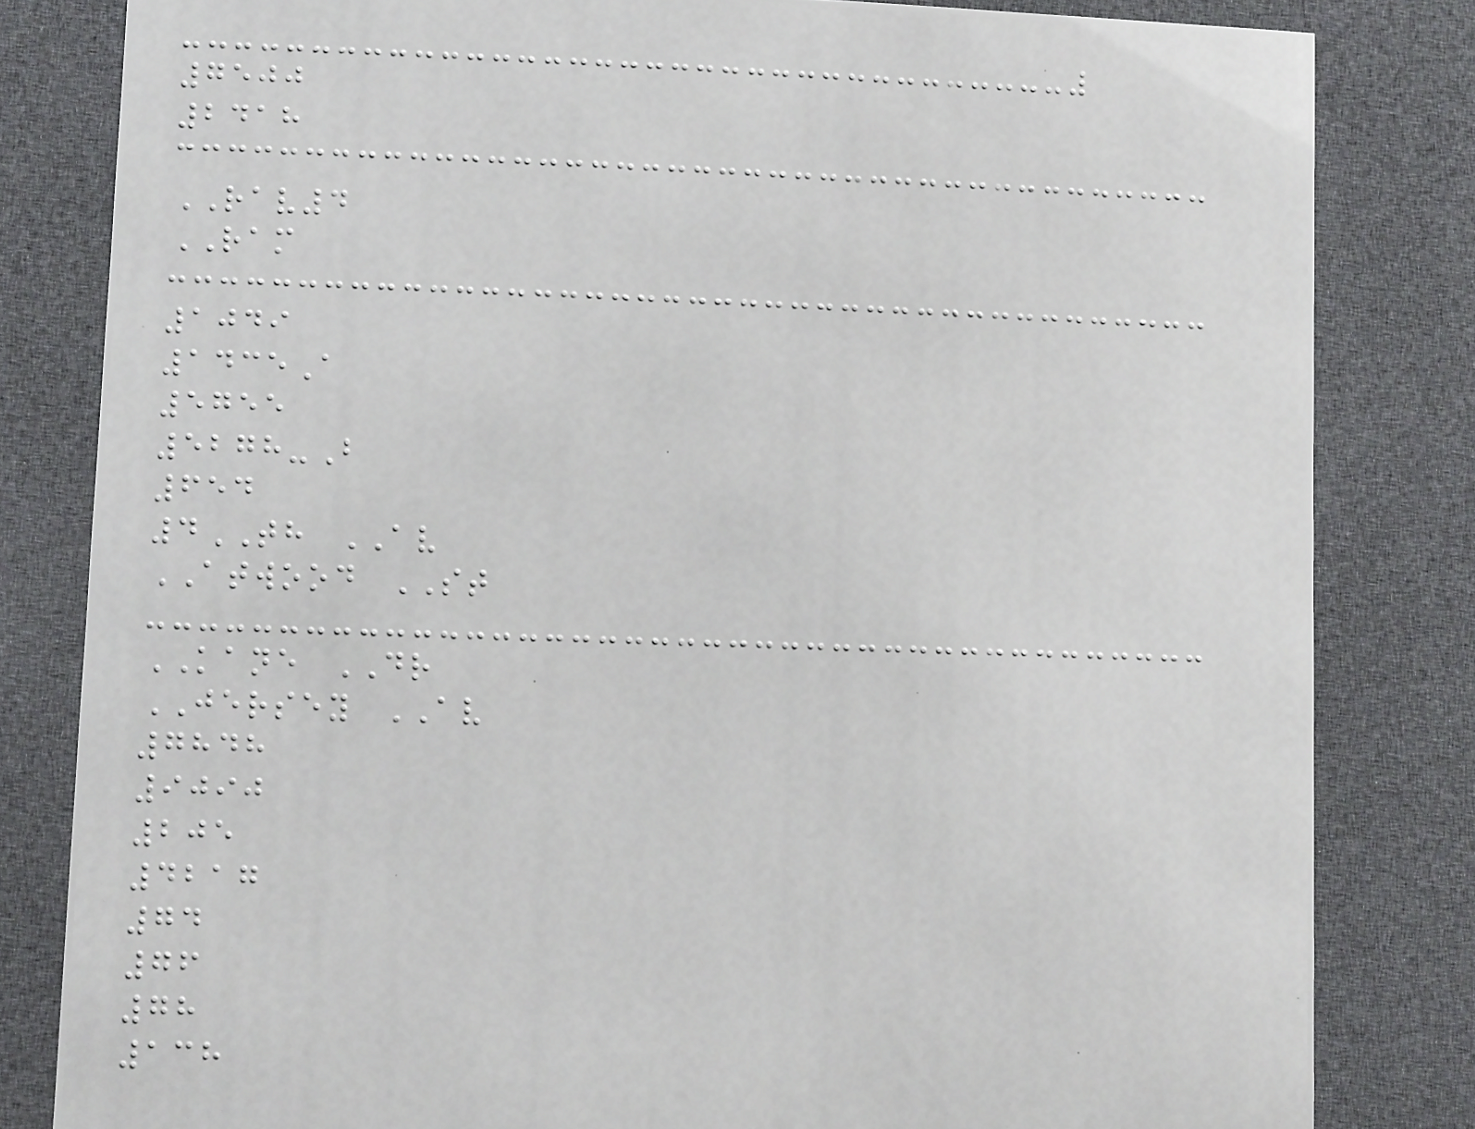7500
2418
RAV4
RAM
1049
1435A
5755
5278-B
654
4TH AV
ATWOOD ST
KANE DR
JERSEY AV
7848
9090
205
4217
74
76
78
138
